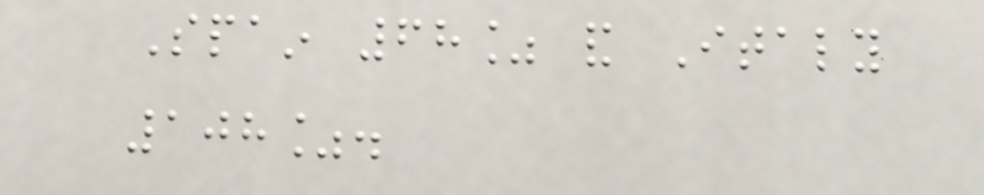Spain 68% and Italy
108%.
